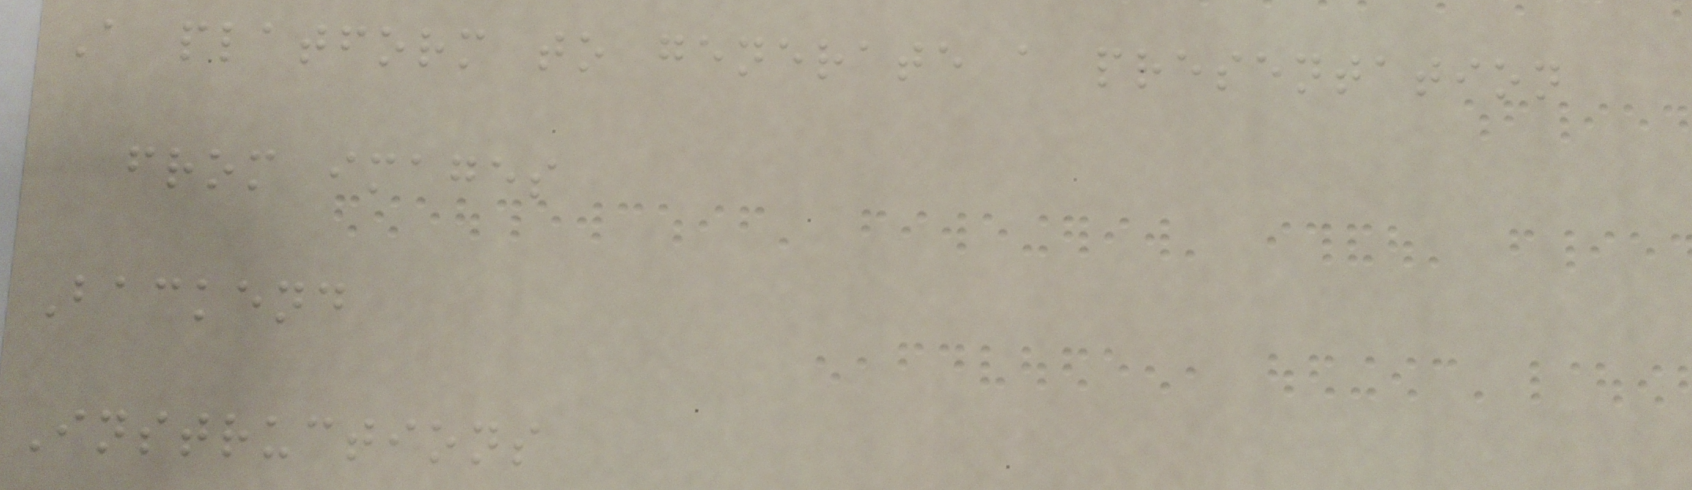A platform to generate a presentation
from images
Backend
Instructions
